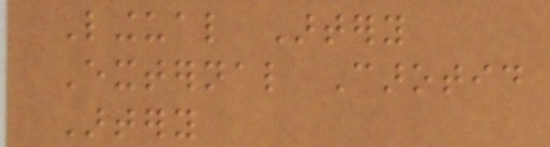Lingual Artery
External Carotid
Artery
